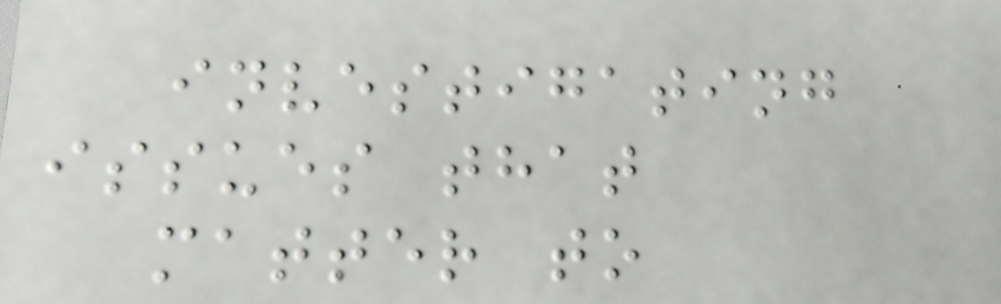investigating
issues that
matter to
